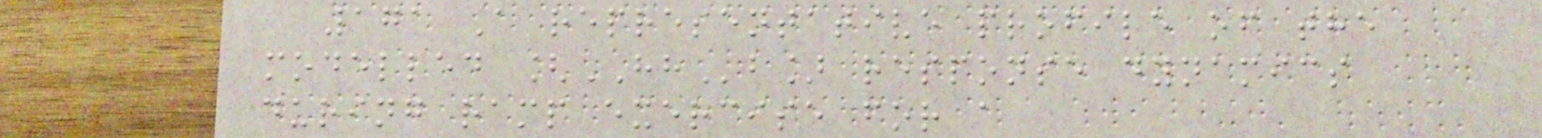171 A representative profile of the
modelled [HHb] response dynamics
during ramp exercise for a
